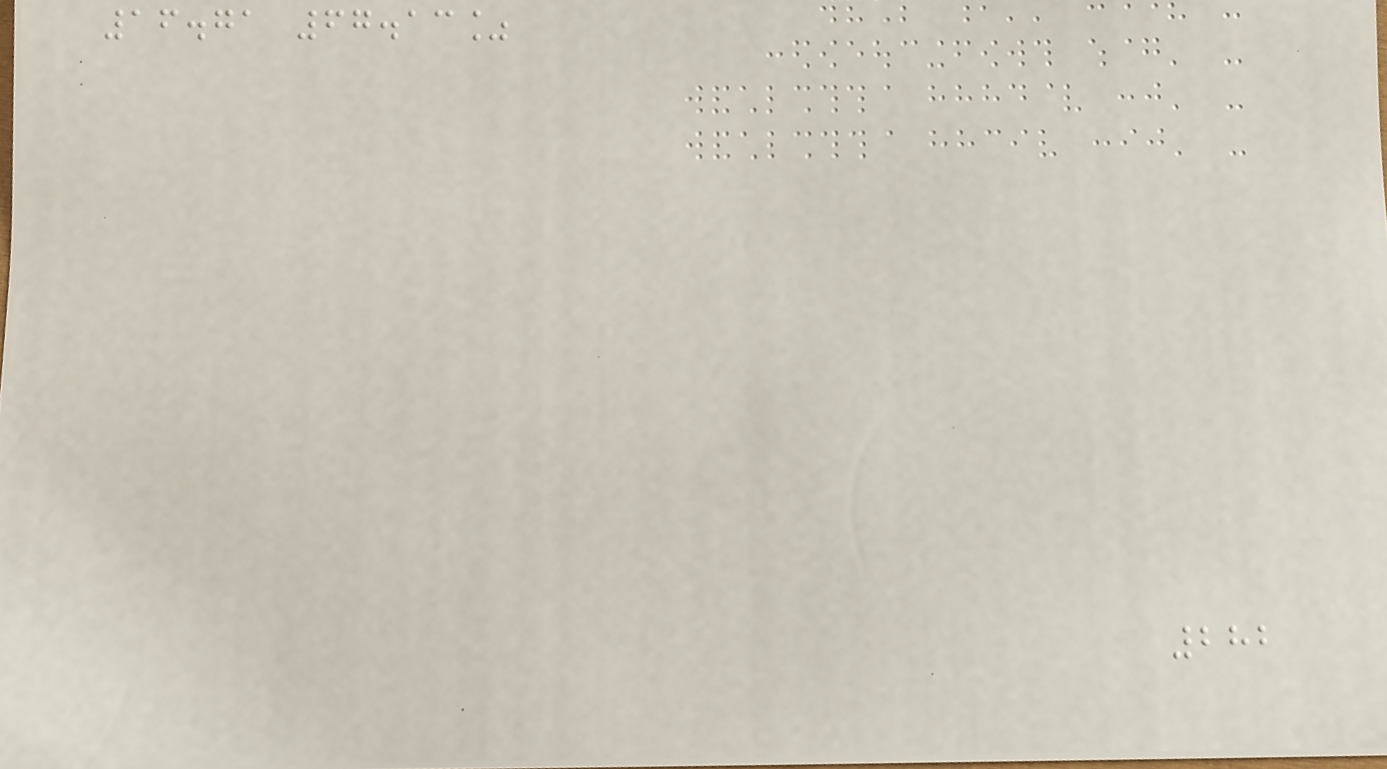16.71 67.13%
282
